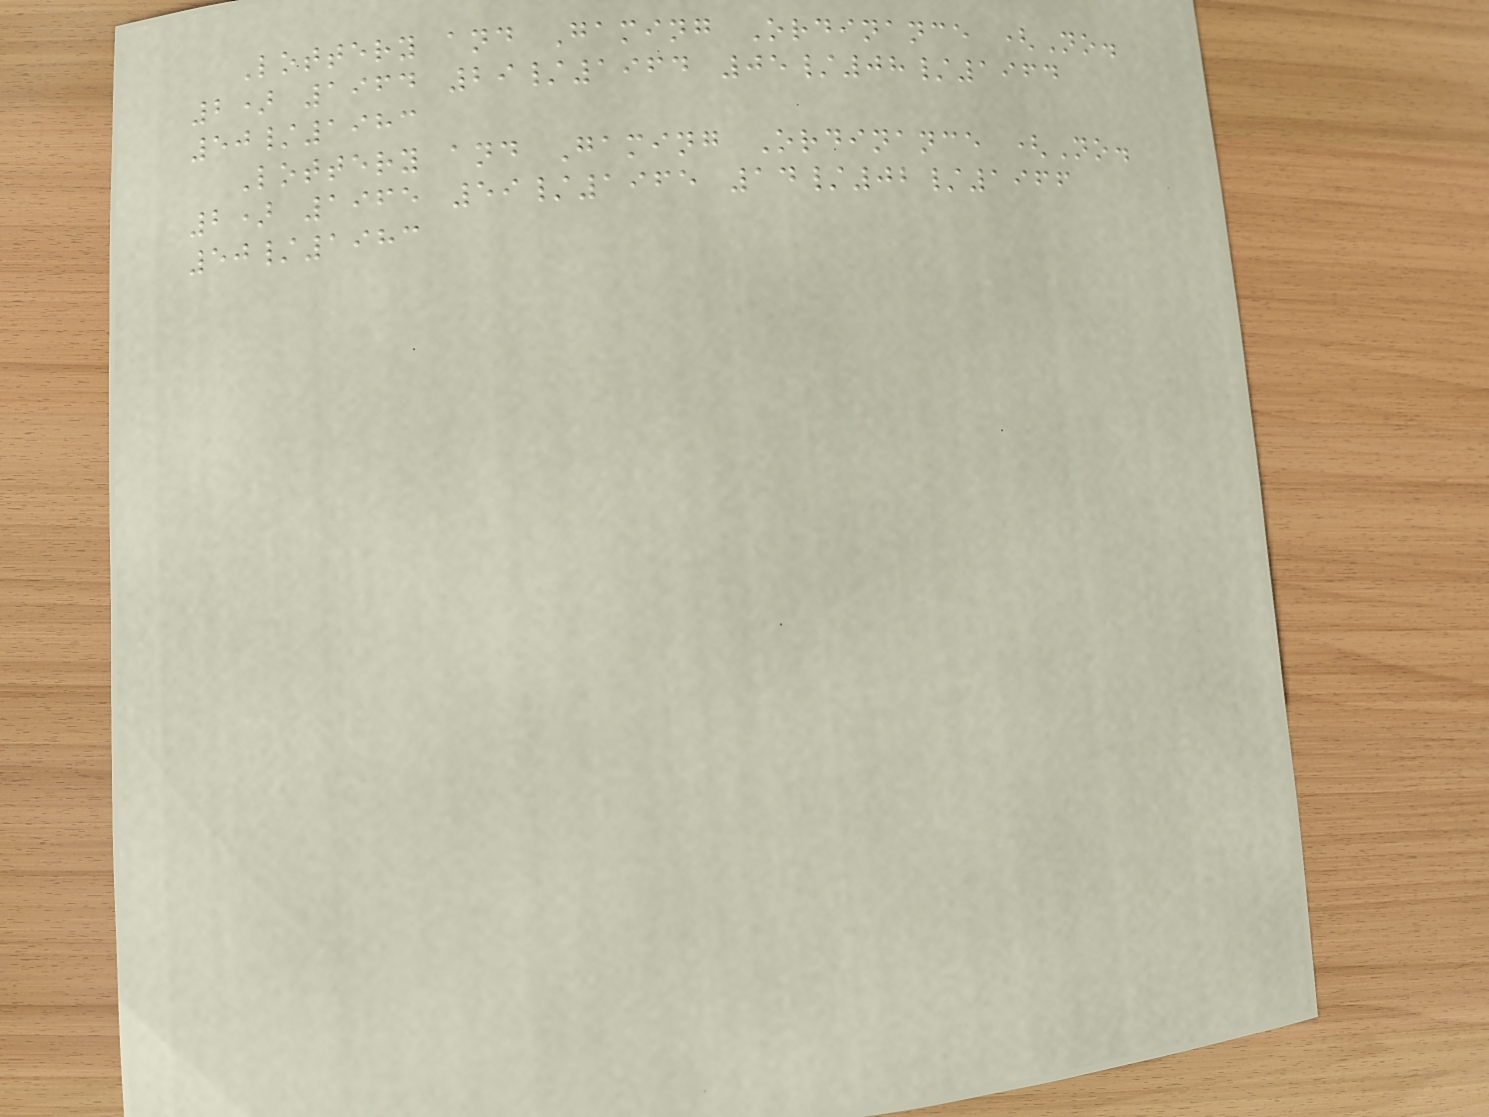Lottery and Gaming Ordinance (No.
2) 1964 29/1964 05/08/1964
50/1983
Lottery and Gaming Ordinance (No.
2) 1965 59/1965 14/02/1966
50/1983
